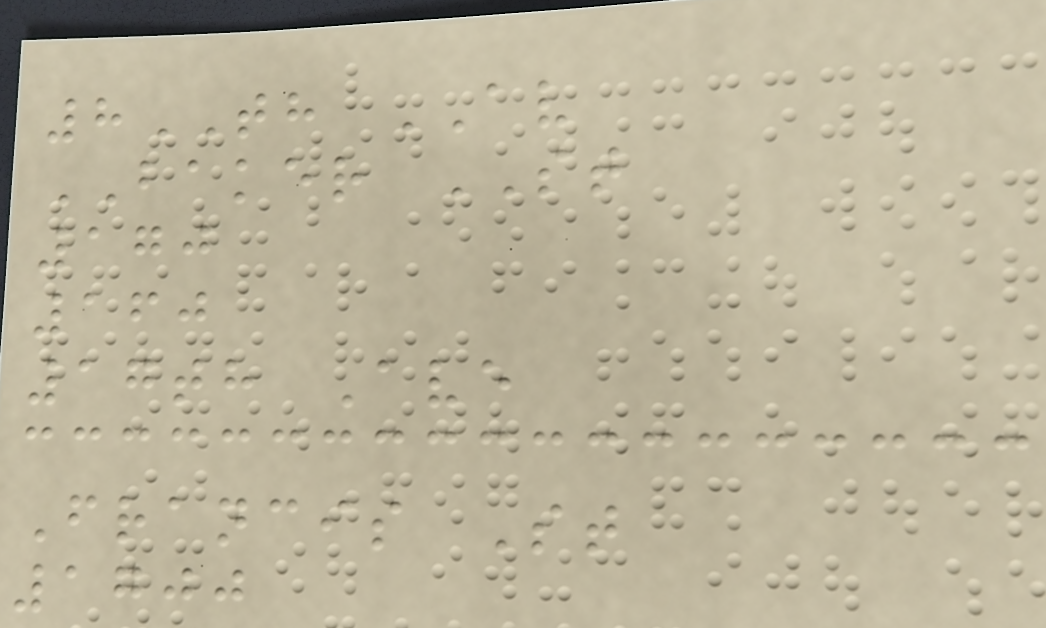8TH AV
BAKER ST
170
160
17th Ave
Francis St
1700
